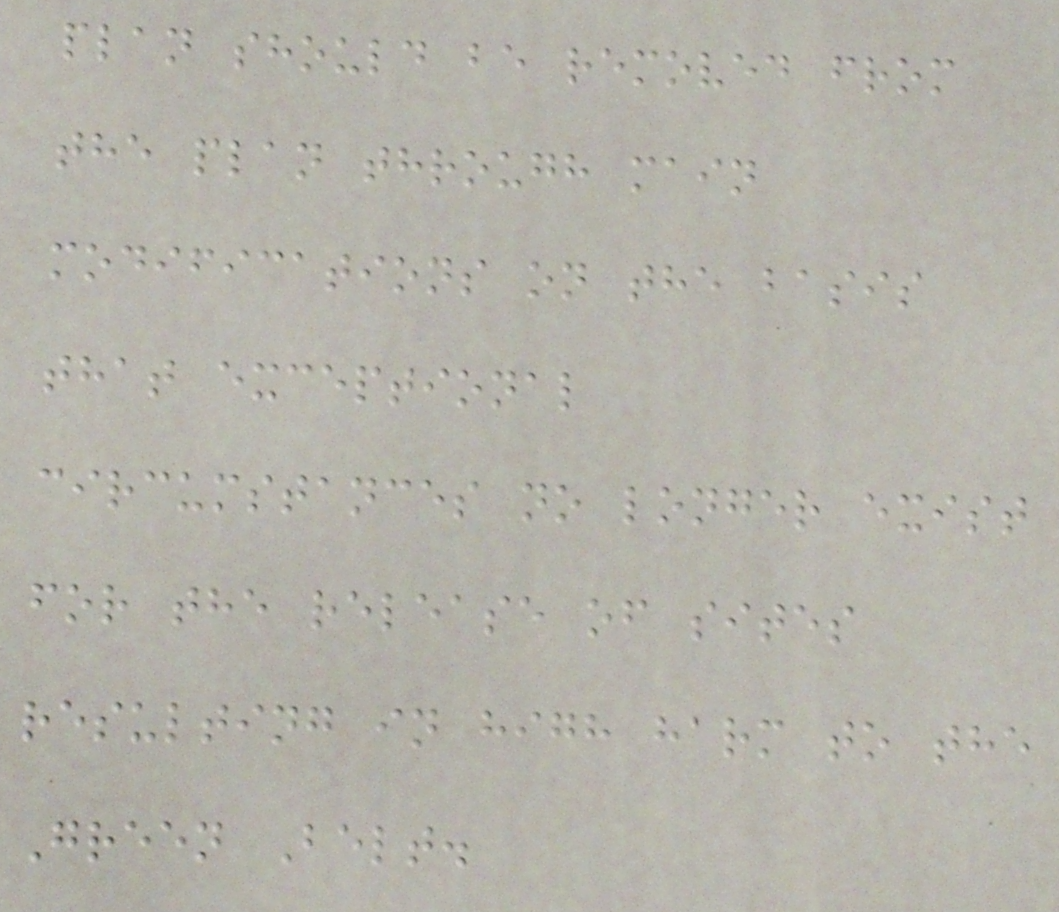plan should be removed from
the plan through main
modifications on the basis
that exceptional
circumstances no longer exist
for the release of sites
resulting in high harm to the
Green Belt.
